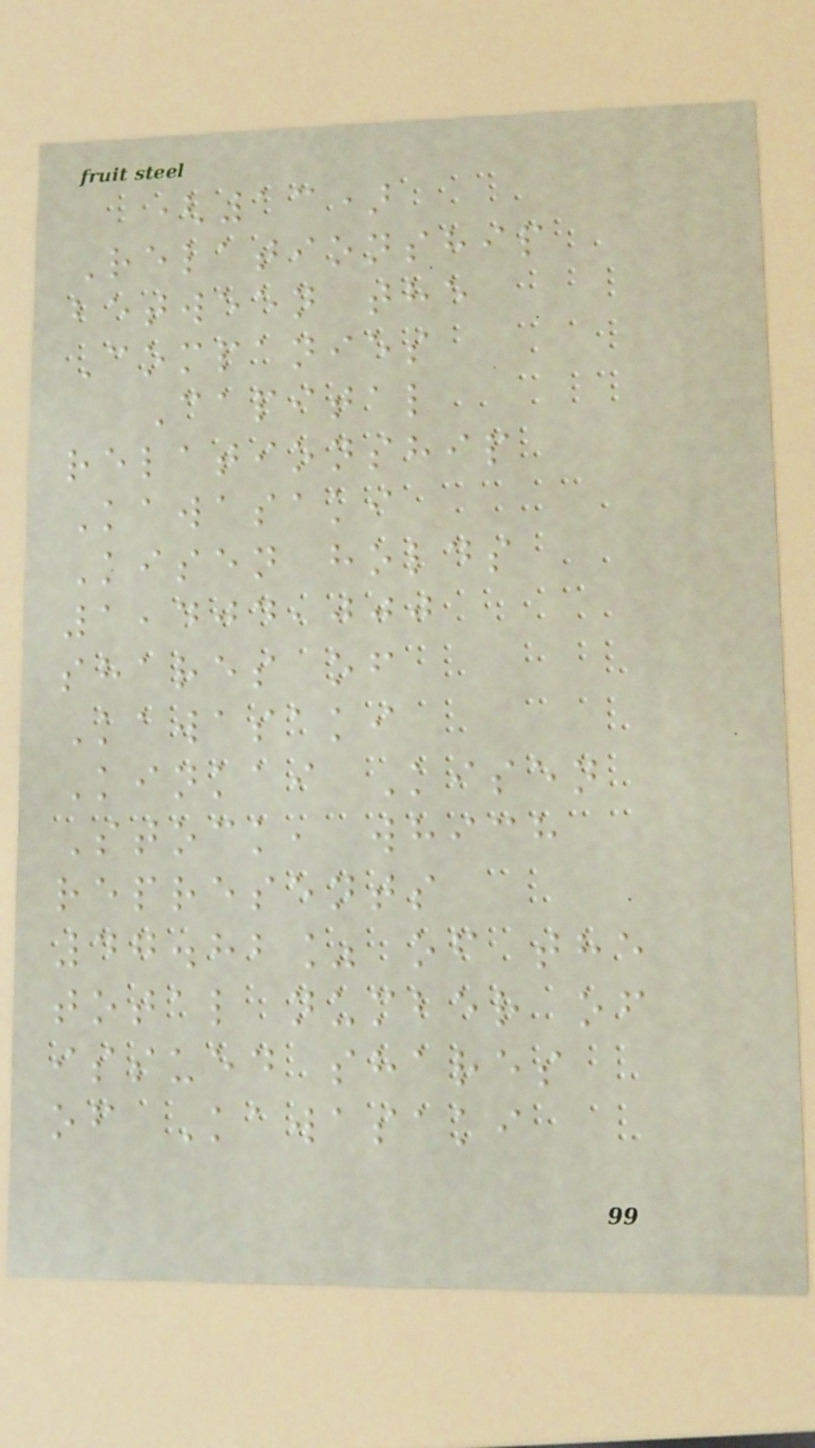(13)
Relationship
between the
Companies
Capital
relationship
Kawasaki
Kisen holds
1,404,000
shares of
Kawasaki
Kinkai Kisen
Stock, which
represents
47.82% of the
total number of
issued shares
of Kawasaki
